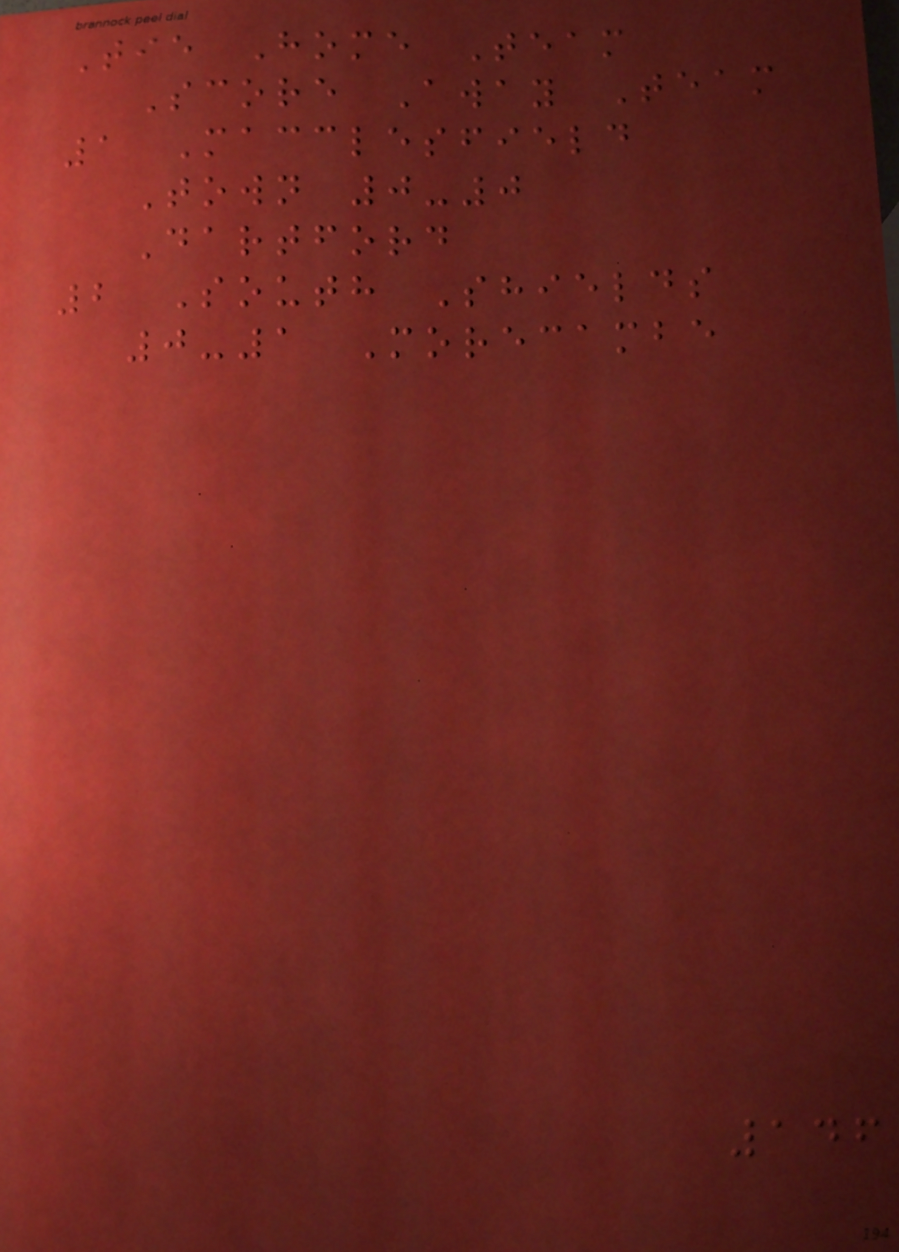Tie Home Team
Score Away Team
1 Macclesfield
Town 0-0
Dartford
2 South Shields
0-1 Morecambe
146
